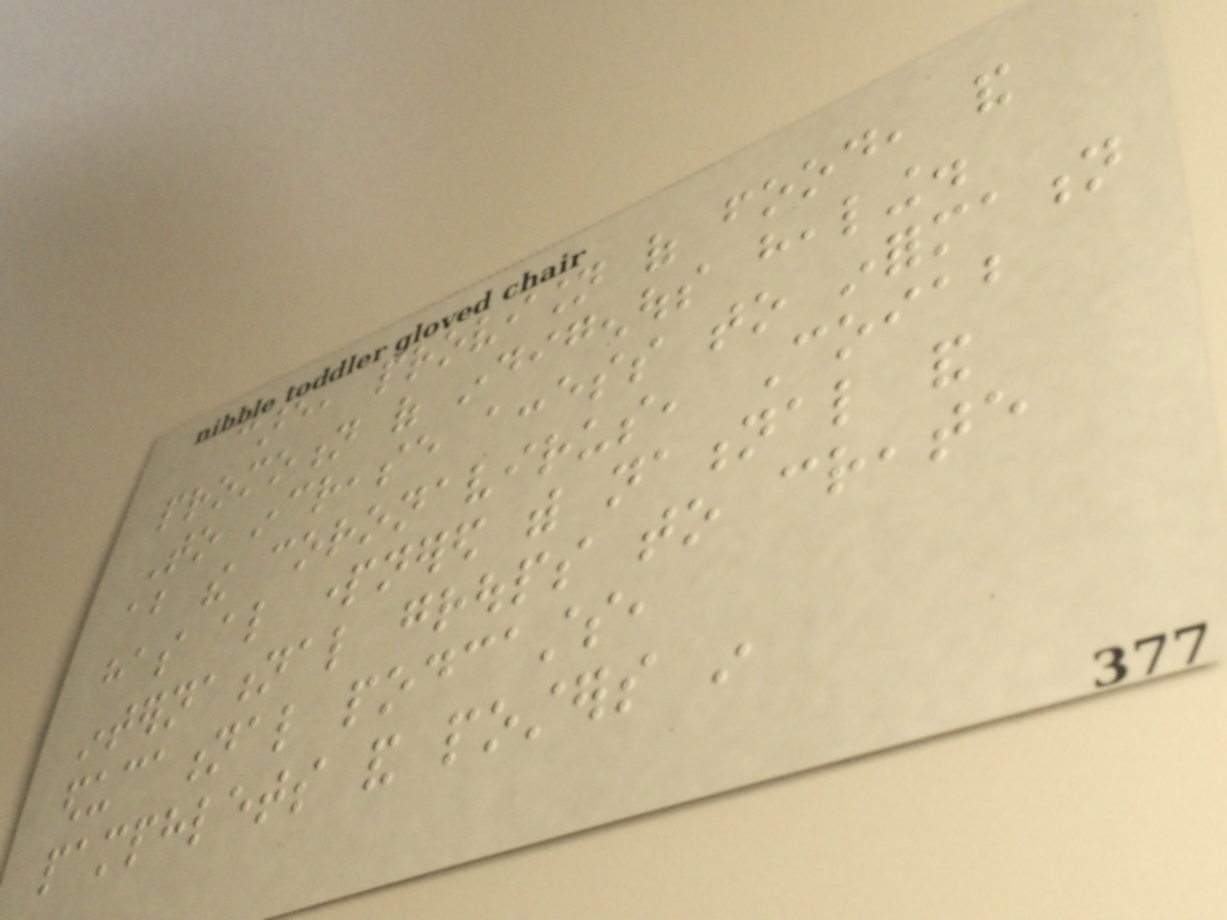care, provision of food, and
promotion of indigenous healing.
To increase access to information
about the coronavirus, Coiab
has also partnered with national and
international groups to create
educational podcasts,
pamphlets and posters in
